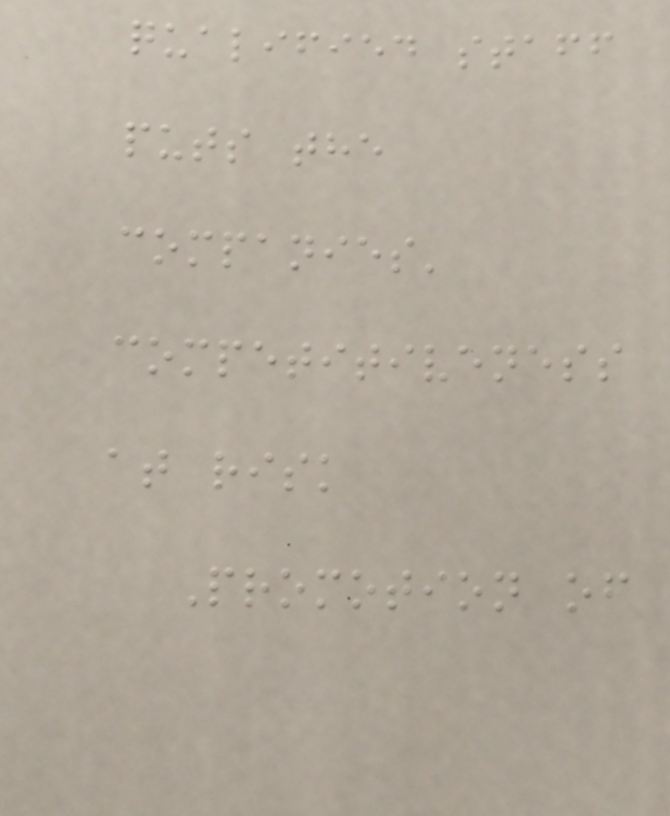qualified staff
puts the
companies'
competitiveness
at risk
Promotion of
